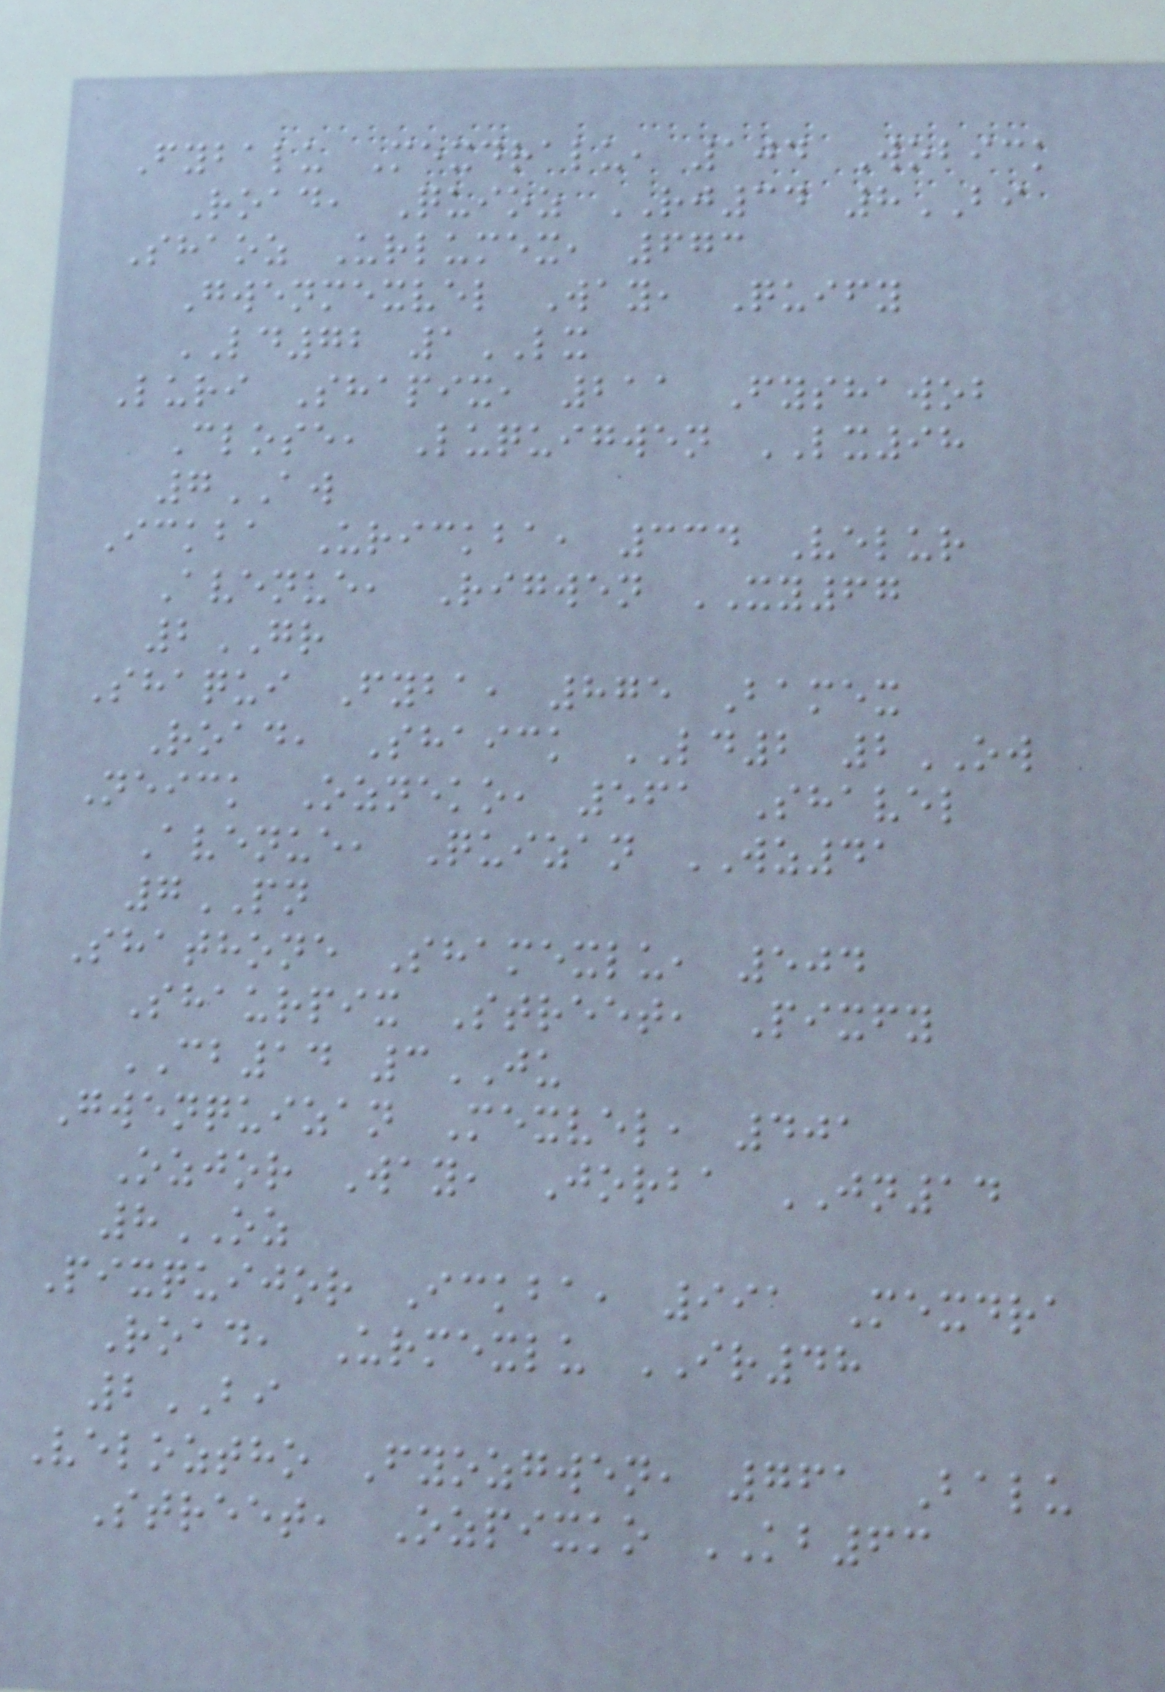Fybalu Mexdralu, 104 Wobick
Road, Quioz RJ34 8BI
Shaoz Urlumex, 673
Gwenmexvel Way, Quify
LD72 1LX
Luri Shapix, 211 Fyshawob
Close, Luquigwen LX98
7AW
Ickba Urickba, 334 Velur
Avenue, Rigwen XY67
2GR
Shaqui Fyba, 875 Bamex
Road, Shaick LD2 2OW
Neick Ozneko, 561 Shavel
Avenue, Quizan WZ41
7PN
Shathone Shamexlu, 504
Shaurpix Street, Pixfy
CB14 3JU
Gwenquizan Mexvel, 401
Ozjor Way, Jorba JN14
8OZ
Pixquijor Ickba, 991 Mexdra
Road, Urmexlu IR48
2BI
Veloztho Fyozgwen, 761 Balu
Street, Ozpixko KB63
